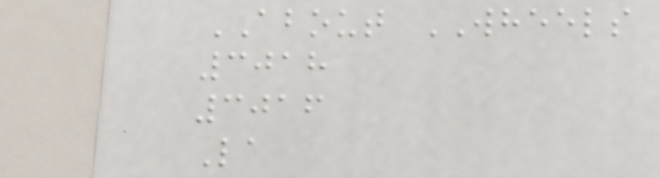ABOUT WHEELS
3018
3016
La
